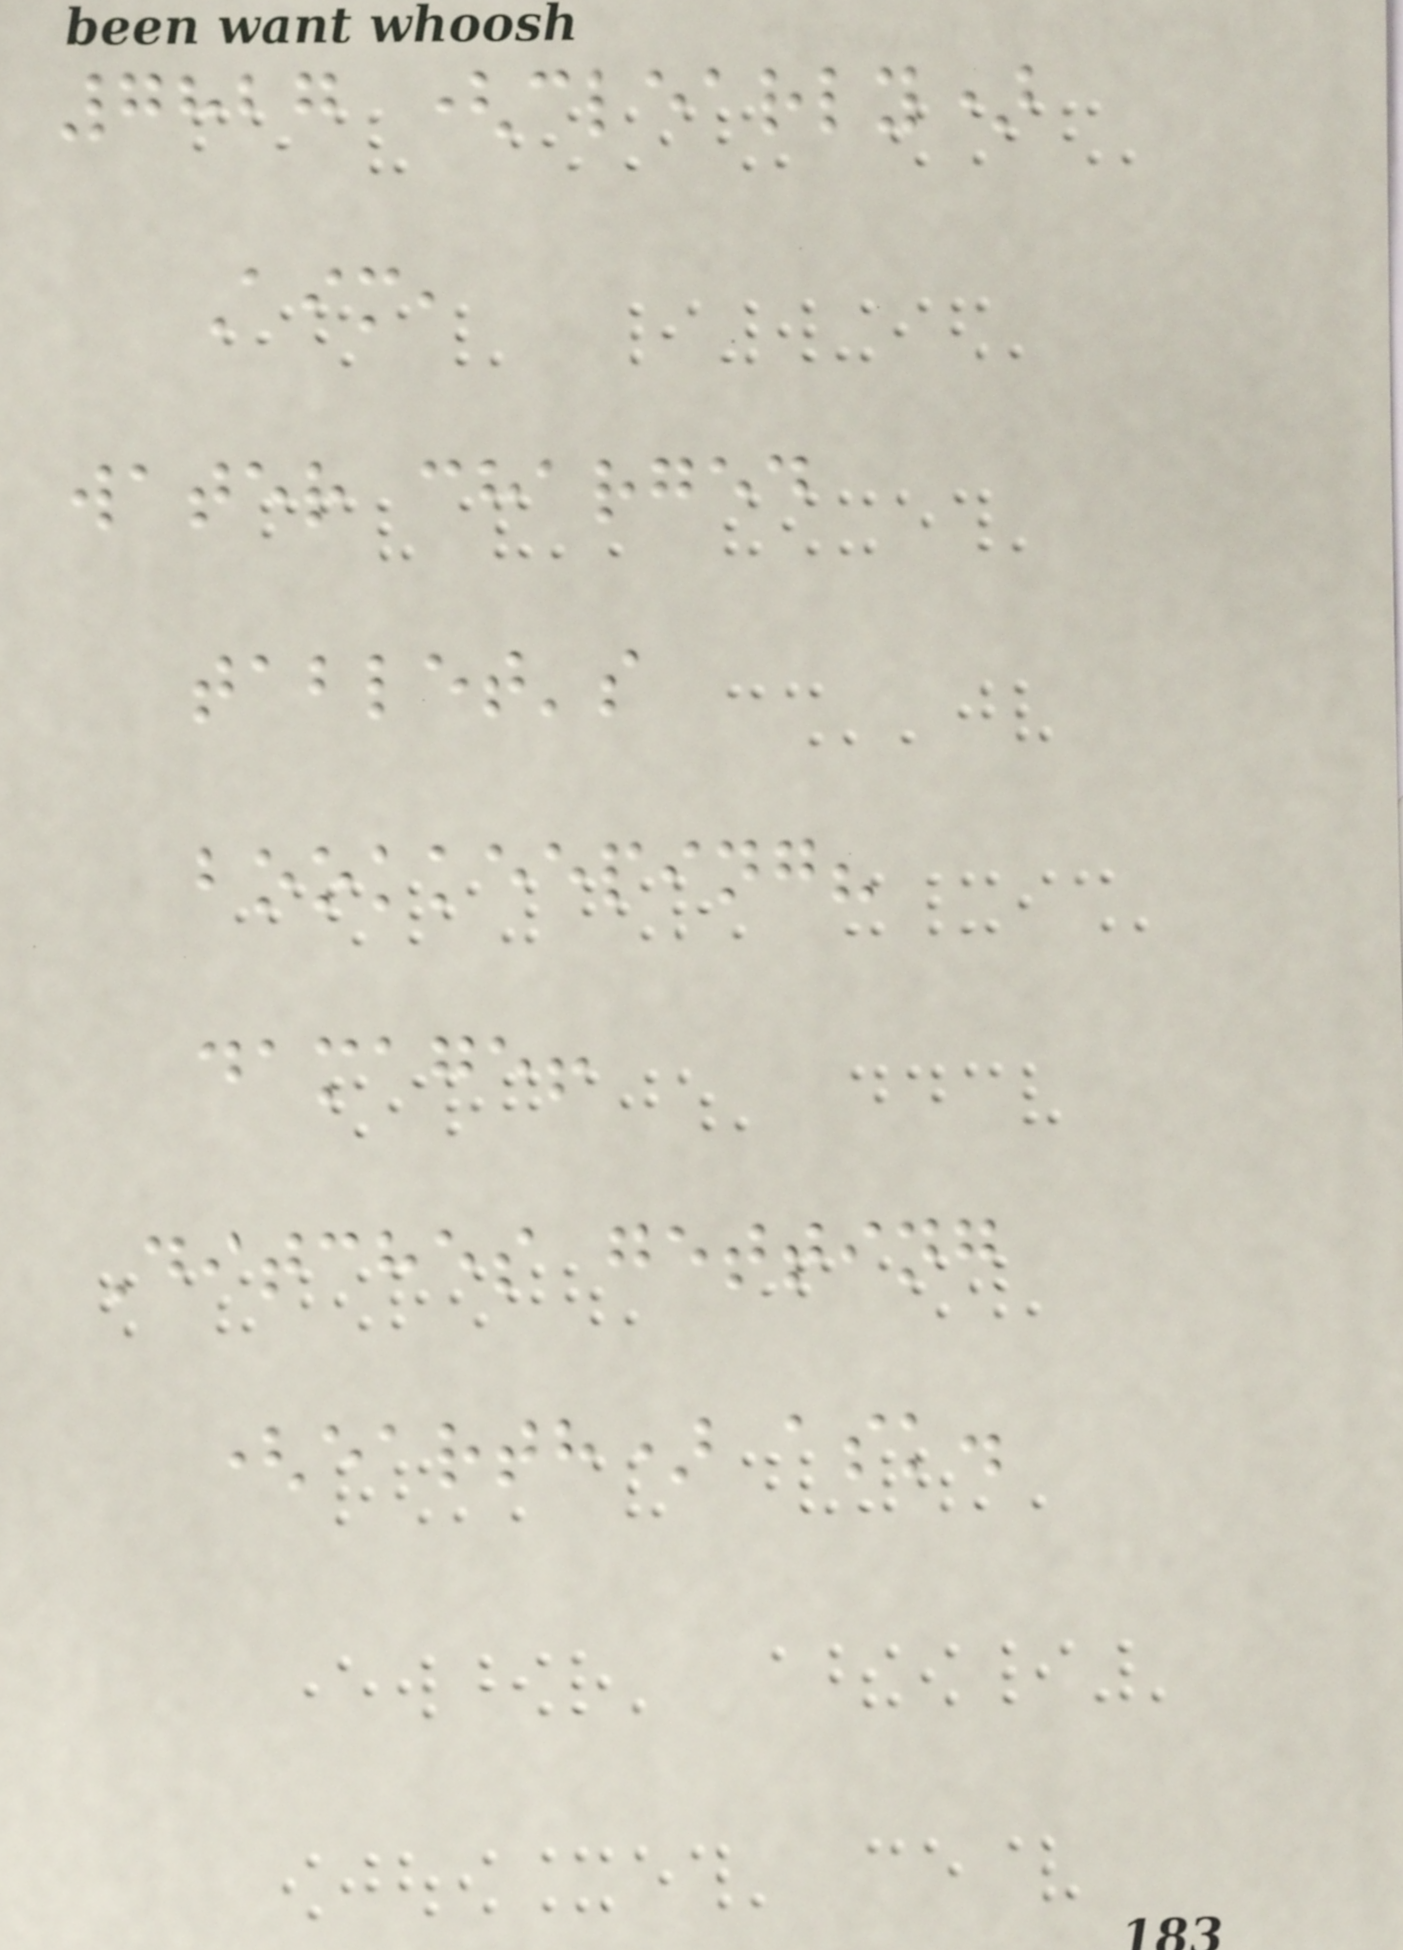7827 (clearly)
Aim,
water charged
tablet's
bookkeeping?
damage!
Ditches getting
(earth) ask.
